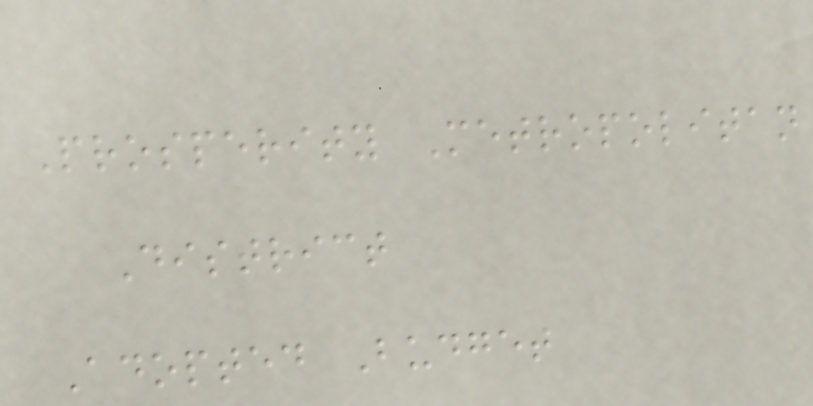Prosperity Metropolitan
District
Adopted Budget
